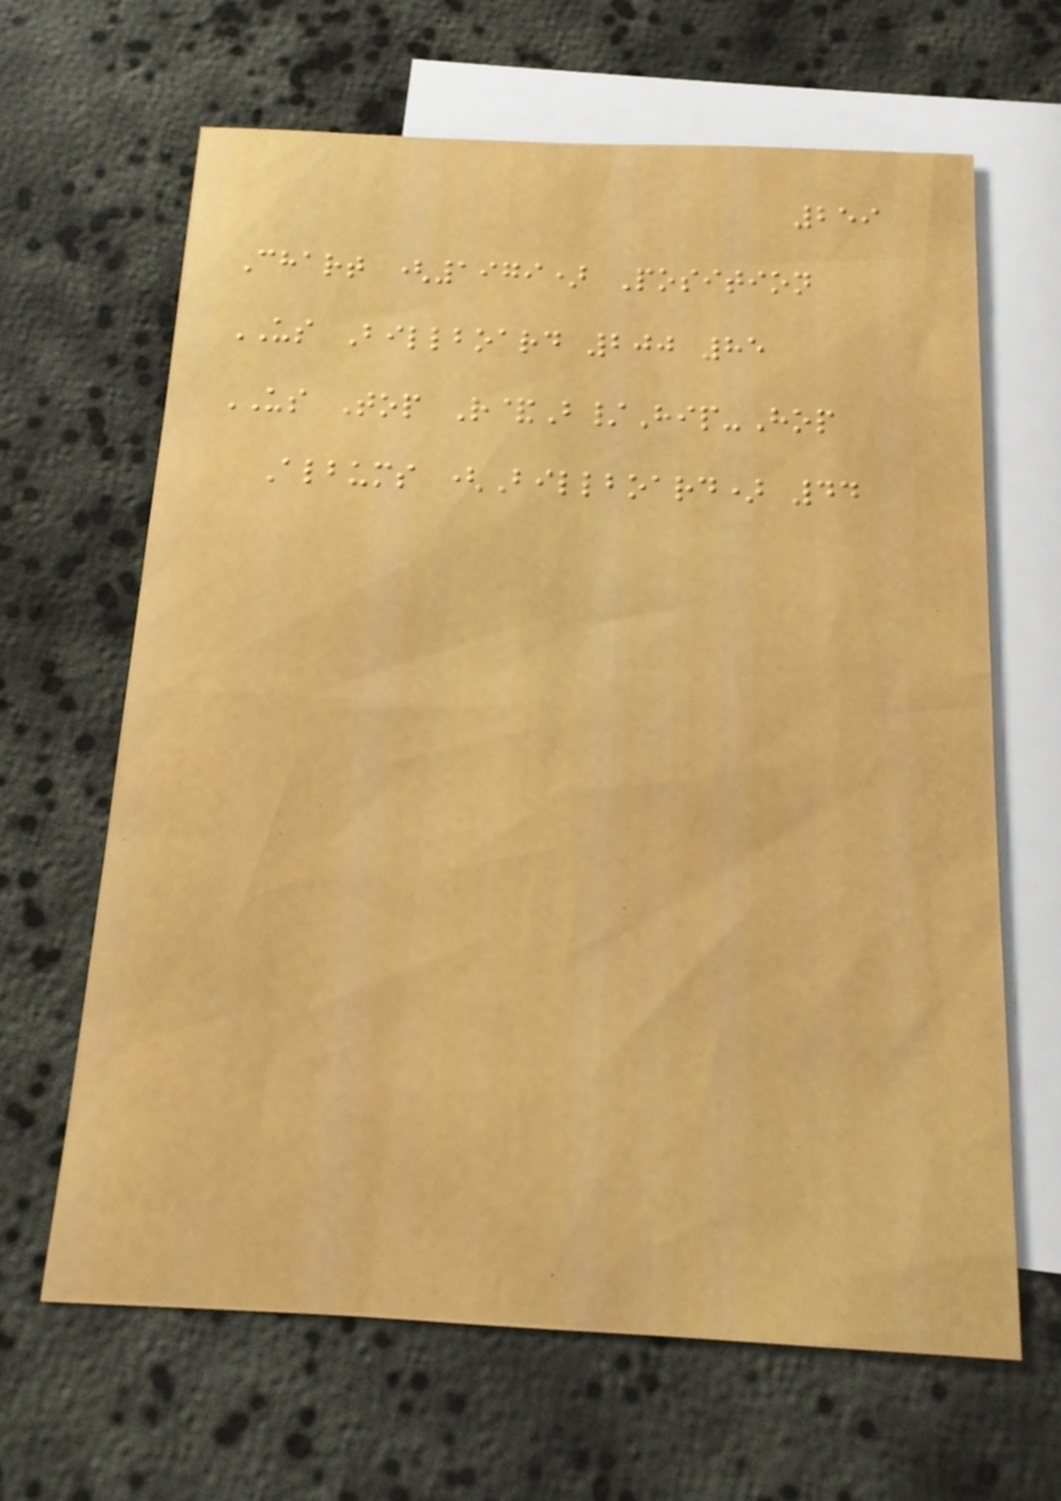259
Chart (1979) Position
US Billboard 200 85
US Top R&B/Hip-Hop
Albums (Billboard) 44
